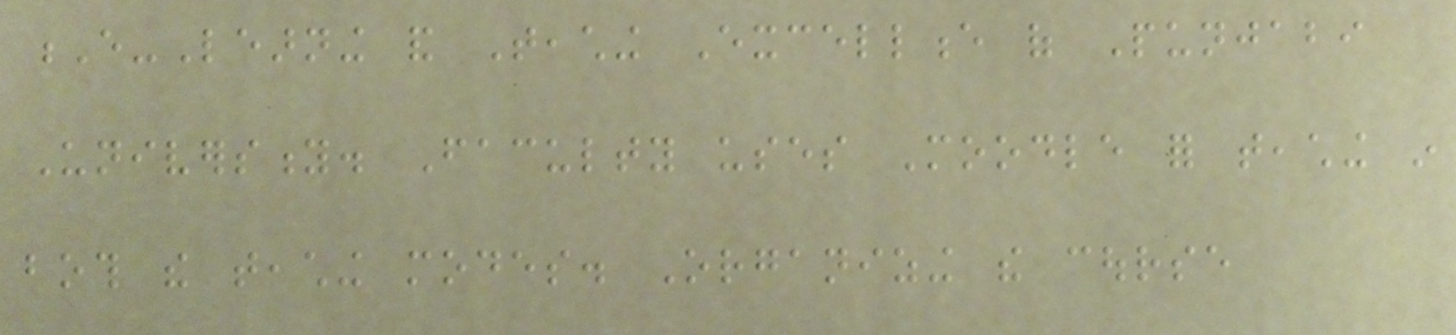E-Learning and Teaching Excellence of Punjabi
University. Faculty uses Moodle for teaching in
both the teaching modes. Organizing the course
